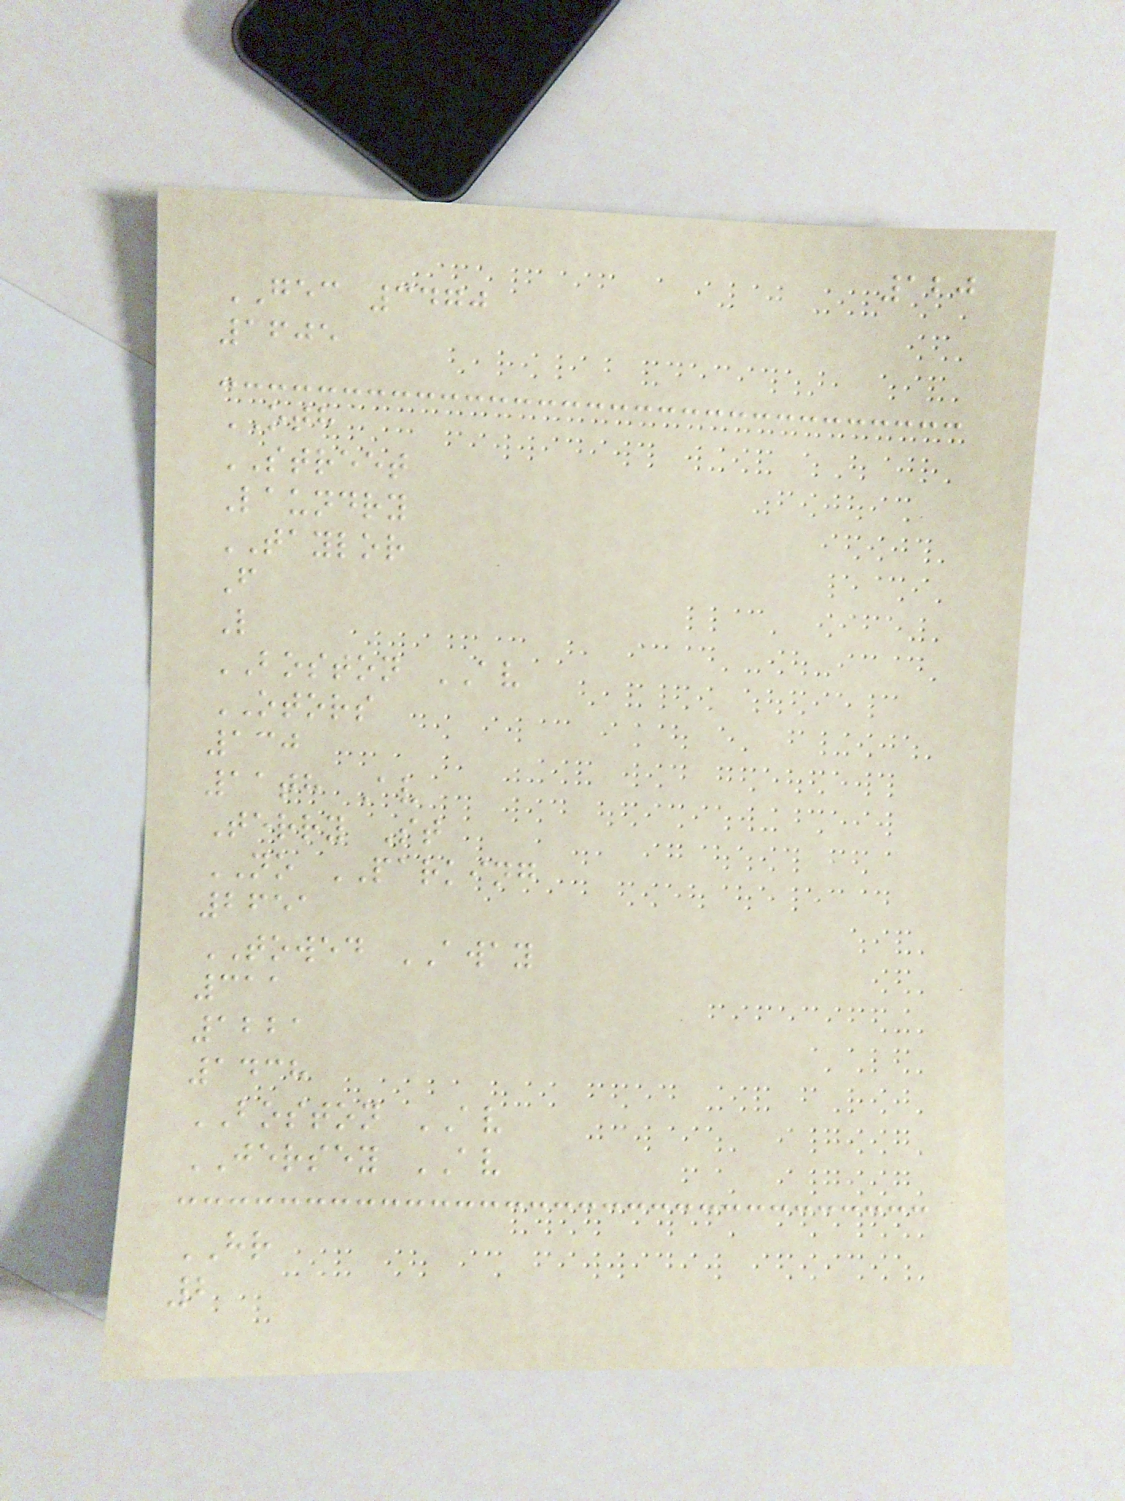120
GEC 3470
1605
OTH
STREET
Laundry
TAYLOR
F
L
BOSTON AV
OTORS
130
11th Av
Terry St
NO PARKING
2651
TOWED AWAY
311
1221
1438
BOSTON AV
JERSEY AV
HR
2
